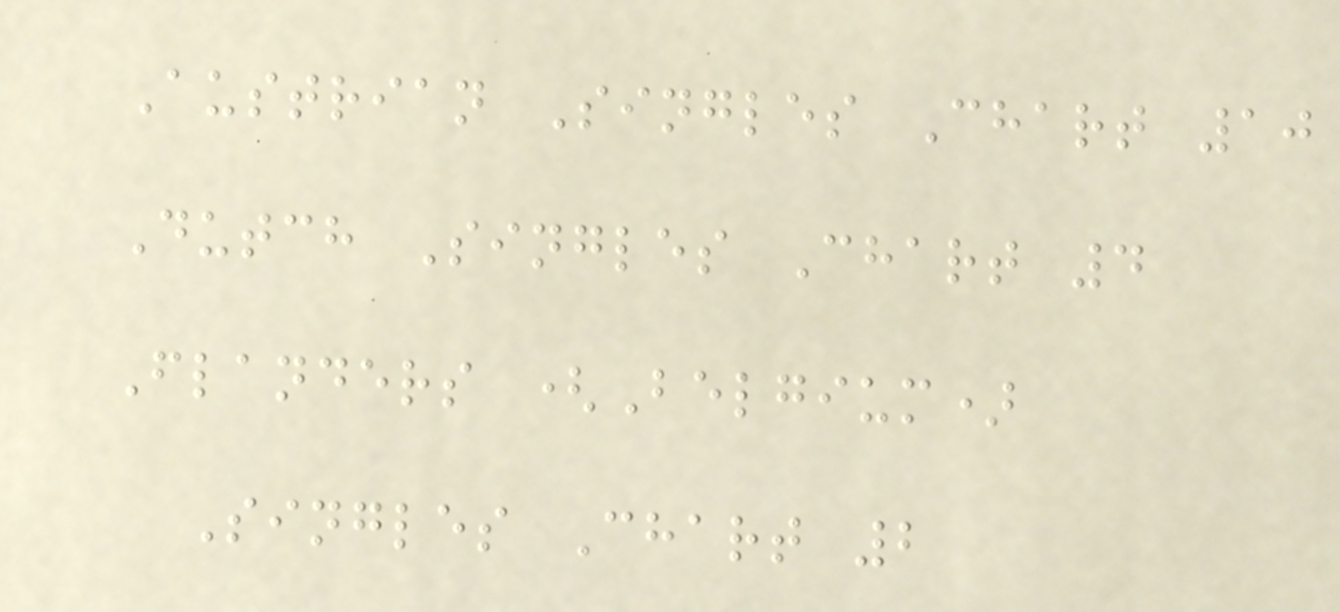Austrian Singles Chart 10
Dutch Singles Chart 4
Flanders (Belgium)
Singles Chart 2
